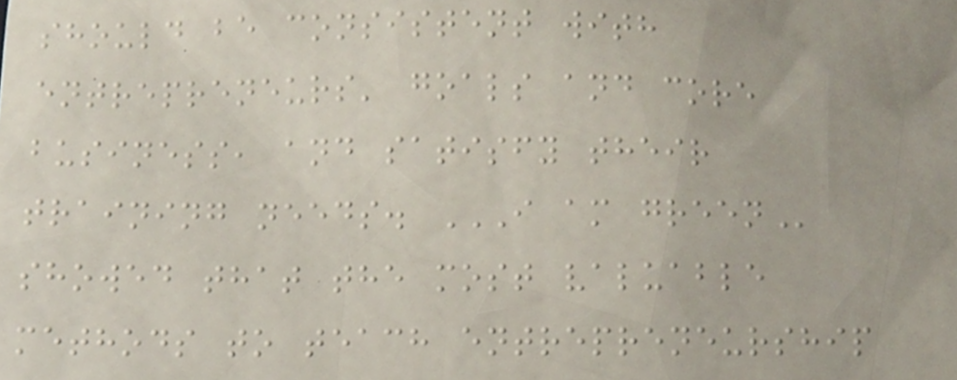should be consistent with
entrepreneurs' goals and core
business, and satisfy their
training needs. I AM GREEN
showed that the most valuable
methods to teach entrepreneurship
